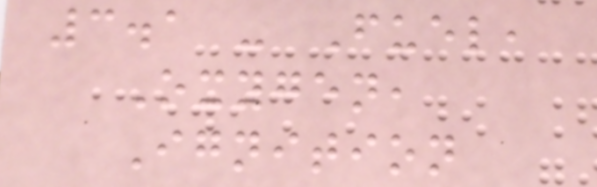3.1 - Fuel,
Oxygen,
Ignition
